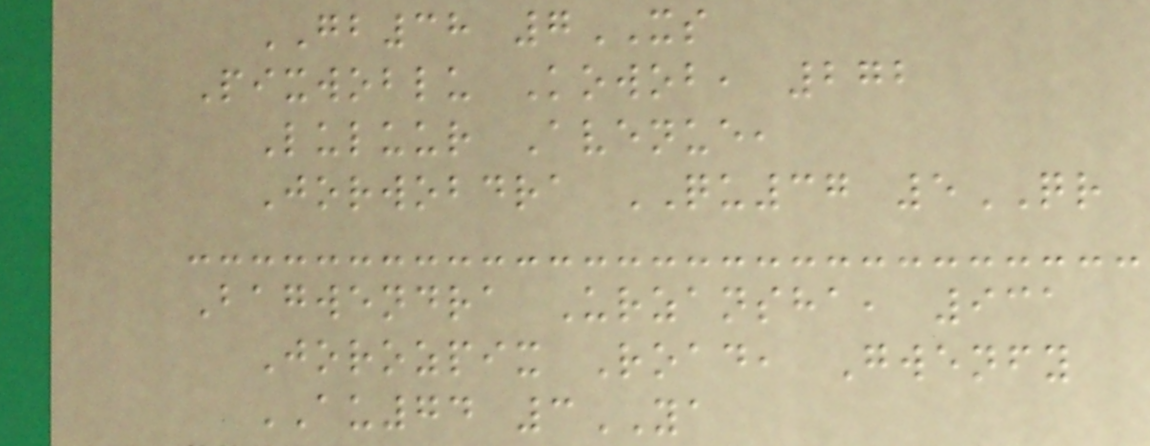GB38 7XS
Pixwoblu Kowob, 272
Luluur Avenue,
Jorwobdra QU37 5QR
Bagwendra Urzansha, 931
Jorozpix Road, Gwenfy
AU74 3YA
